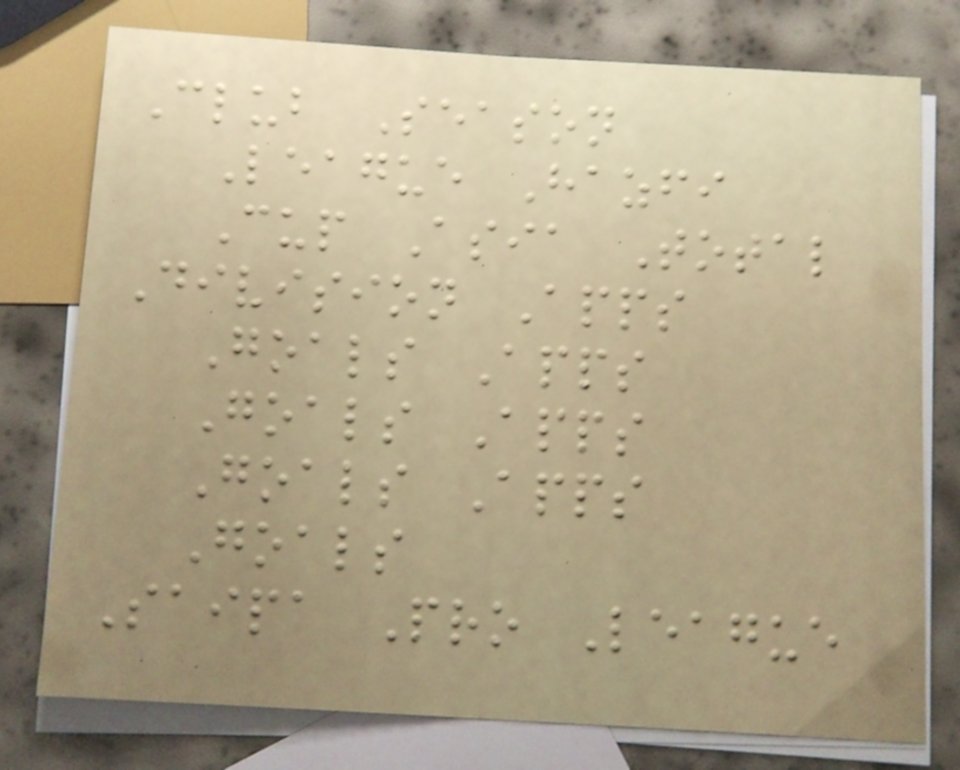Club Season
League Hazfi
Cup Asia Total
Division Apps
Goals Apps
Goals Apps
Goals Apps
Goals
Saipa Pro League
